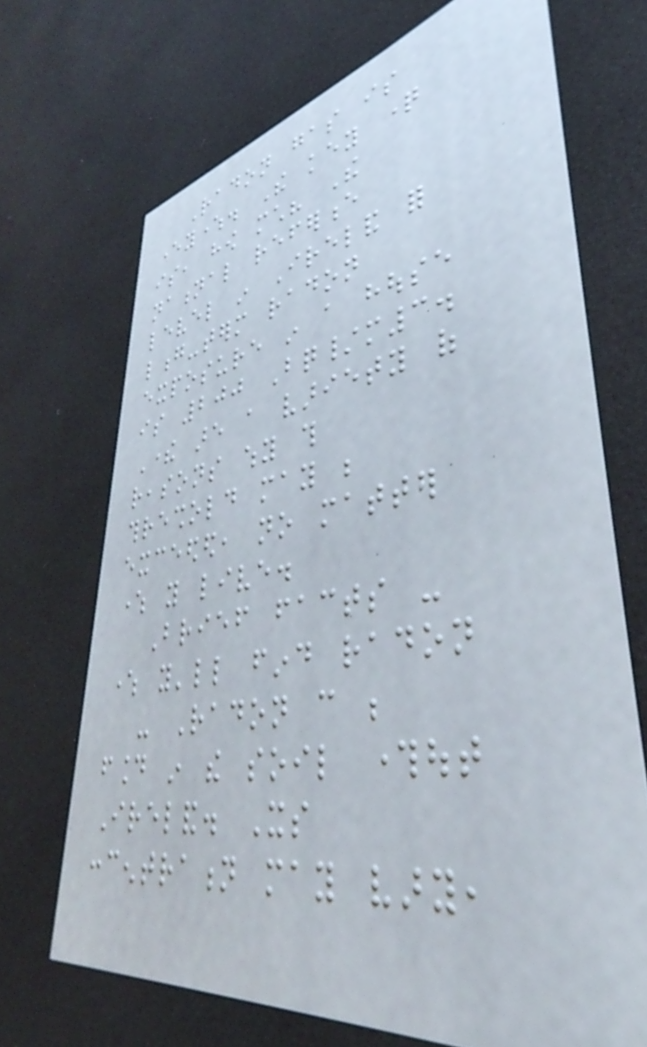Radon gas is
everywhere. The key question
is, how much? The
national reference
level in Ireland for
long-term radon
exposure in a house
is 200 Bq/m3.
There are a variety of
reasons why this
threshold may be
exceeded, no matter
where you live.
Brief facts -
where you'll find radon
- Radon can be
found in the soil throughout
Ireland. Its
concentration may vary,
